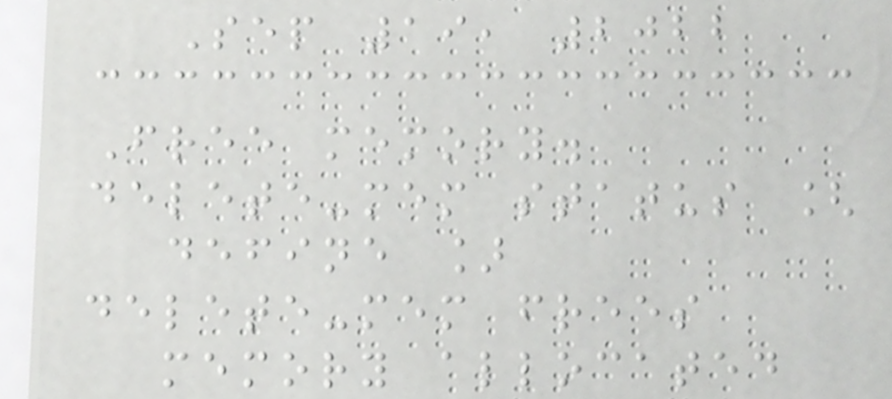Sep 19, 2022
Free memory.
delete-mem status [
define ]
delete-mem frees
memory allocated
